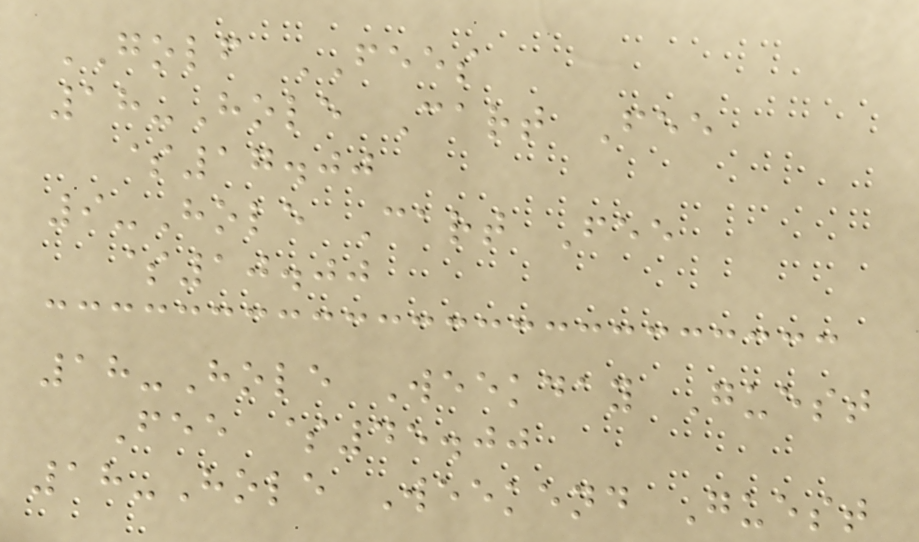GOLF FEES
18-Hole Cart Fee
$17.00
9-Hole Cart Fee
$10.00
18-Hole Weekday Guest
Fee $45.00
18-Hole Weekend Guest
